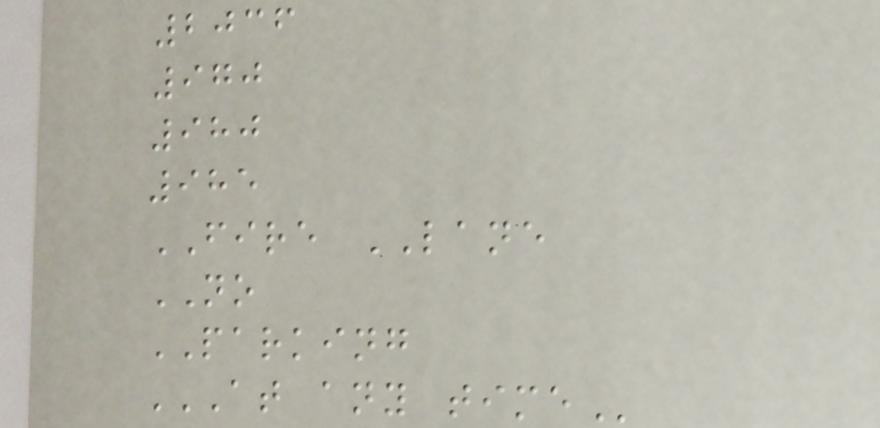2036
970
980
985
FIRE LANE
NO
PARKING
AT ANY TIME
